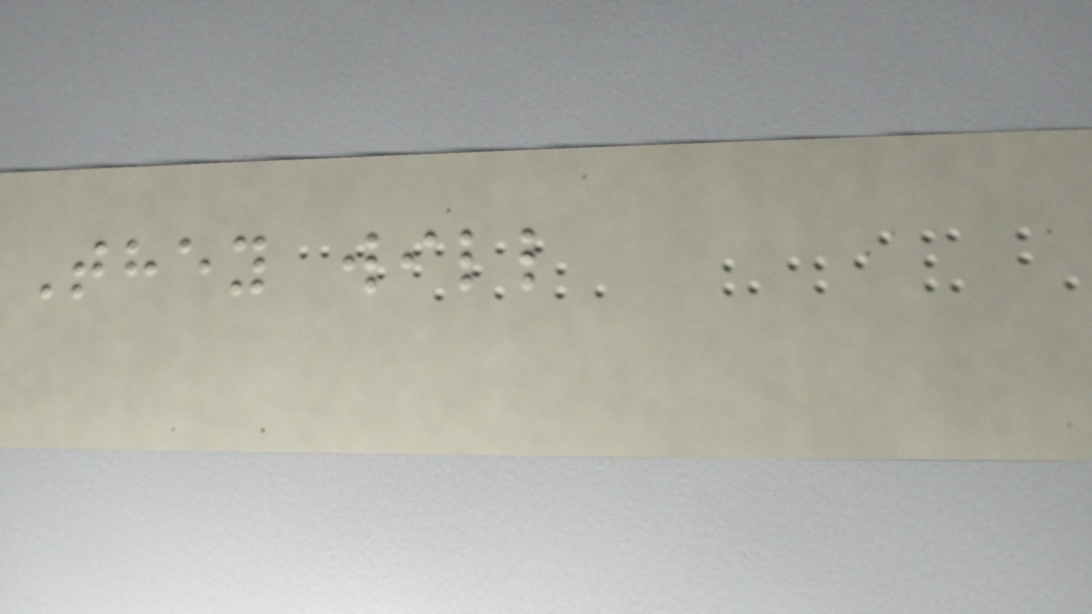They will
